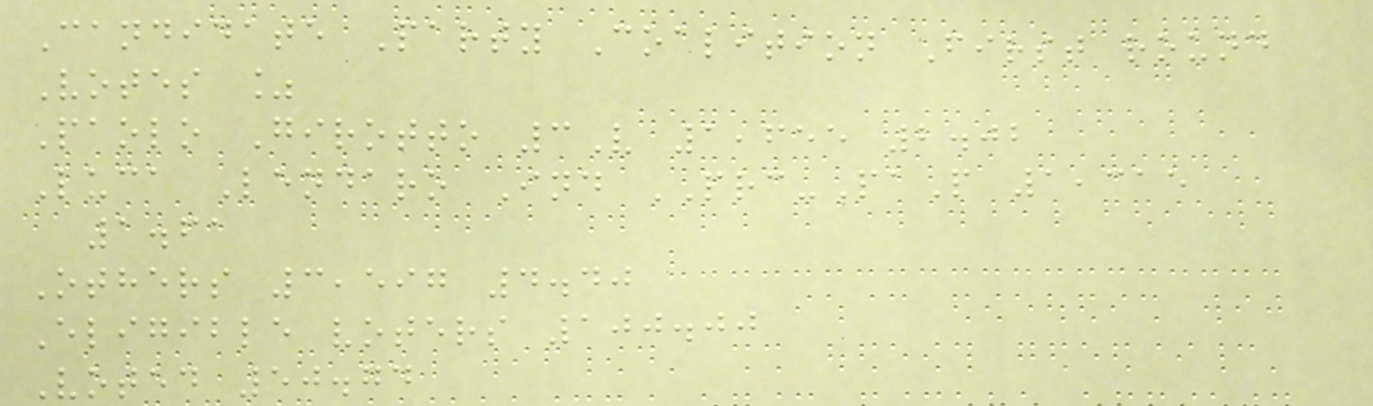Candidate Party Coalition First round
Votes %
Paolo Girotto 3V 1,655 2.02
Luca Lendaro Ind PRC-PaP 1,315
1.61
Others 3,597 4.40
Eligible voters 100.00
Voted 50.74
